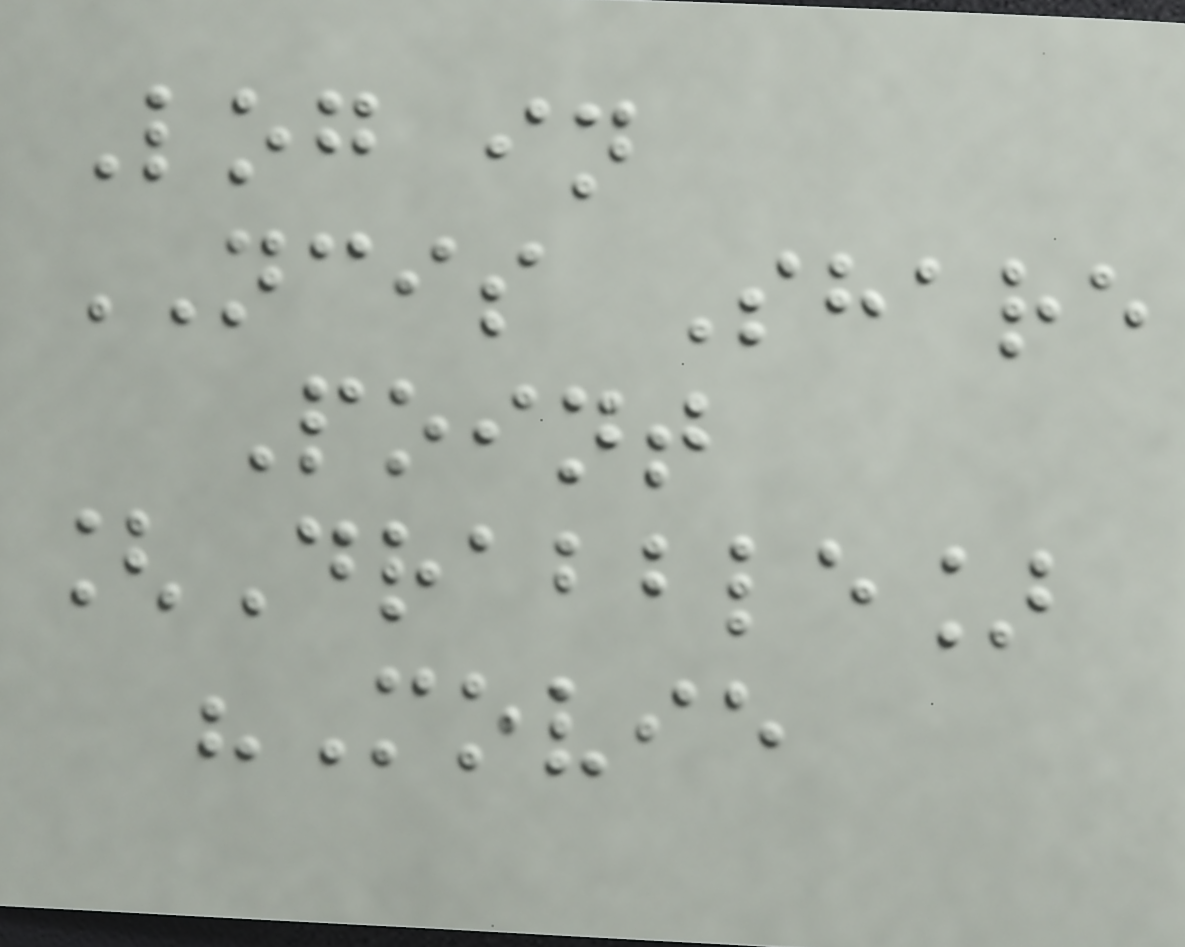Log in
NCIS Share
Point
[Drabble]
"Movie
